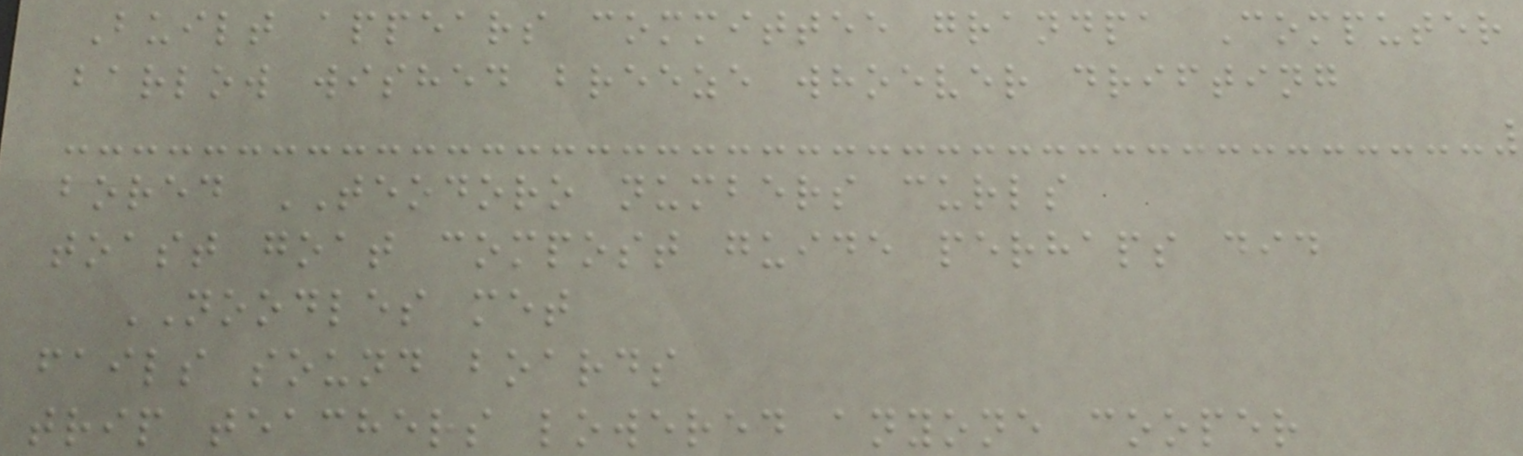Built appears committee grandpa Computer
barlow wished breeze whoever drifting
bored TEODORO numbers curls
toast goat compost guide perhaps did
NOODLES met
fails sound boards
trip teachers lowered anyone cooper
